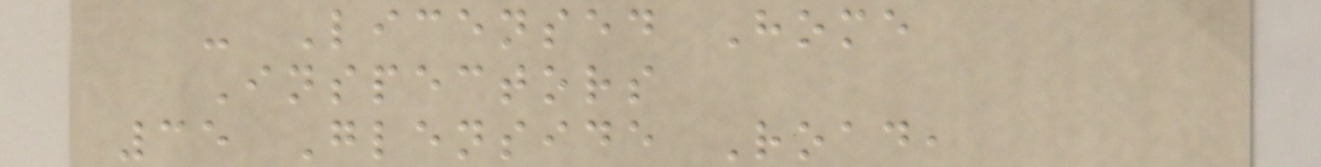- Licensed Home
Inspectors
35 Glenside Road,
